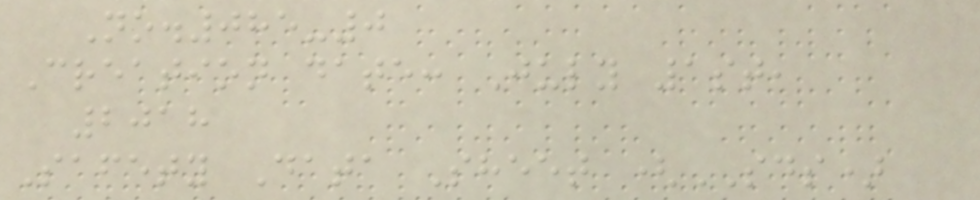No.085-0
Creation date: July 1st,
2018
Safety Data Sheet (SDS)
